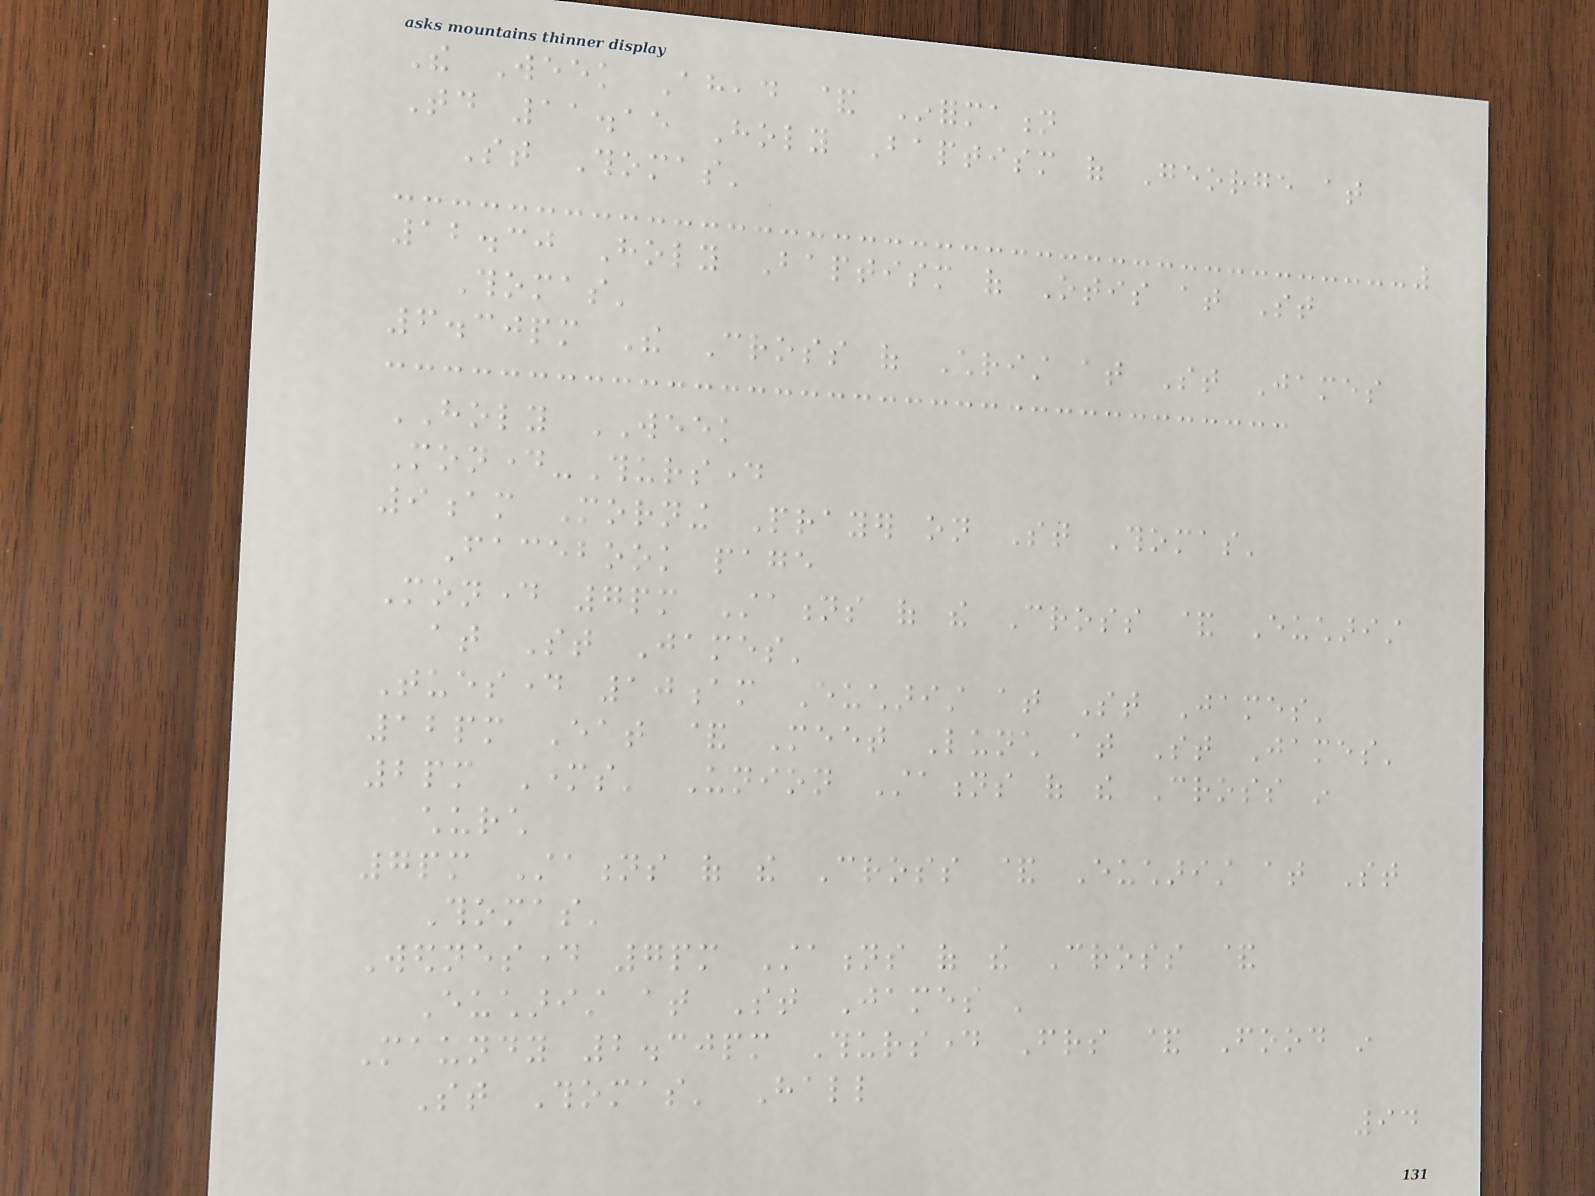The Week Ahead & Information
Today 11.15 Holy Baptism of George at
St Thomas'
12.30 Holy Baptism of Otis at St
Thomas'
6.30pm The Cross of Christ at St James
HOLY WEEK
Monday-Thursday
9am Morning Prayer on St Thomas'
Facebook page
Monday 7pm Stations of the Cross & Eucharist
at St James'
Tuesday 10am Eucharist at St James'
12pm Eat & Meet Lunch at St James'
2pm Mothers' Union Stations of the Cross in
church
7pm Stations of the Cross & Eucharist at St
Thomas'
Wednesday 7pm Stations of the Cross &
Eucharist at St James '
Maundy 2.30pm Thursday Friends & Food in
St Thomas' Hall
94
